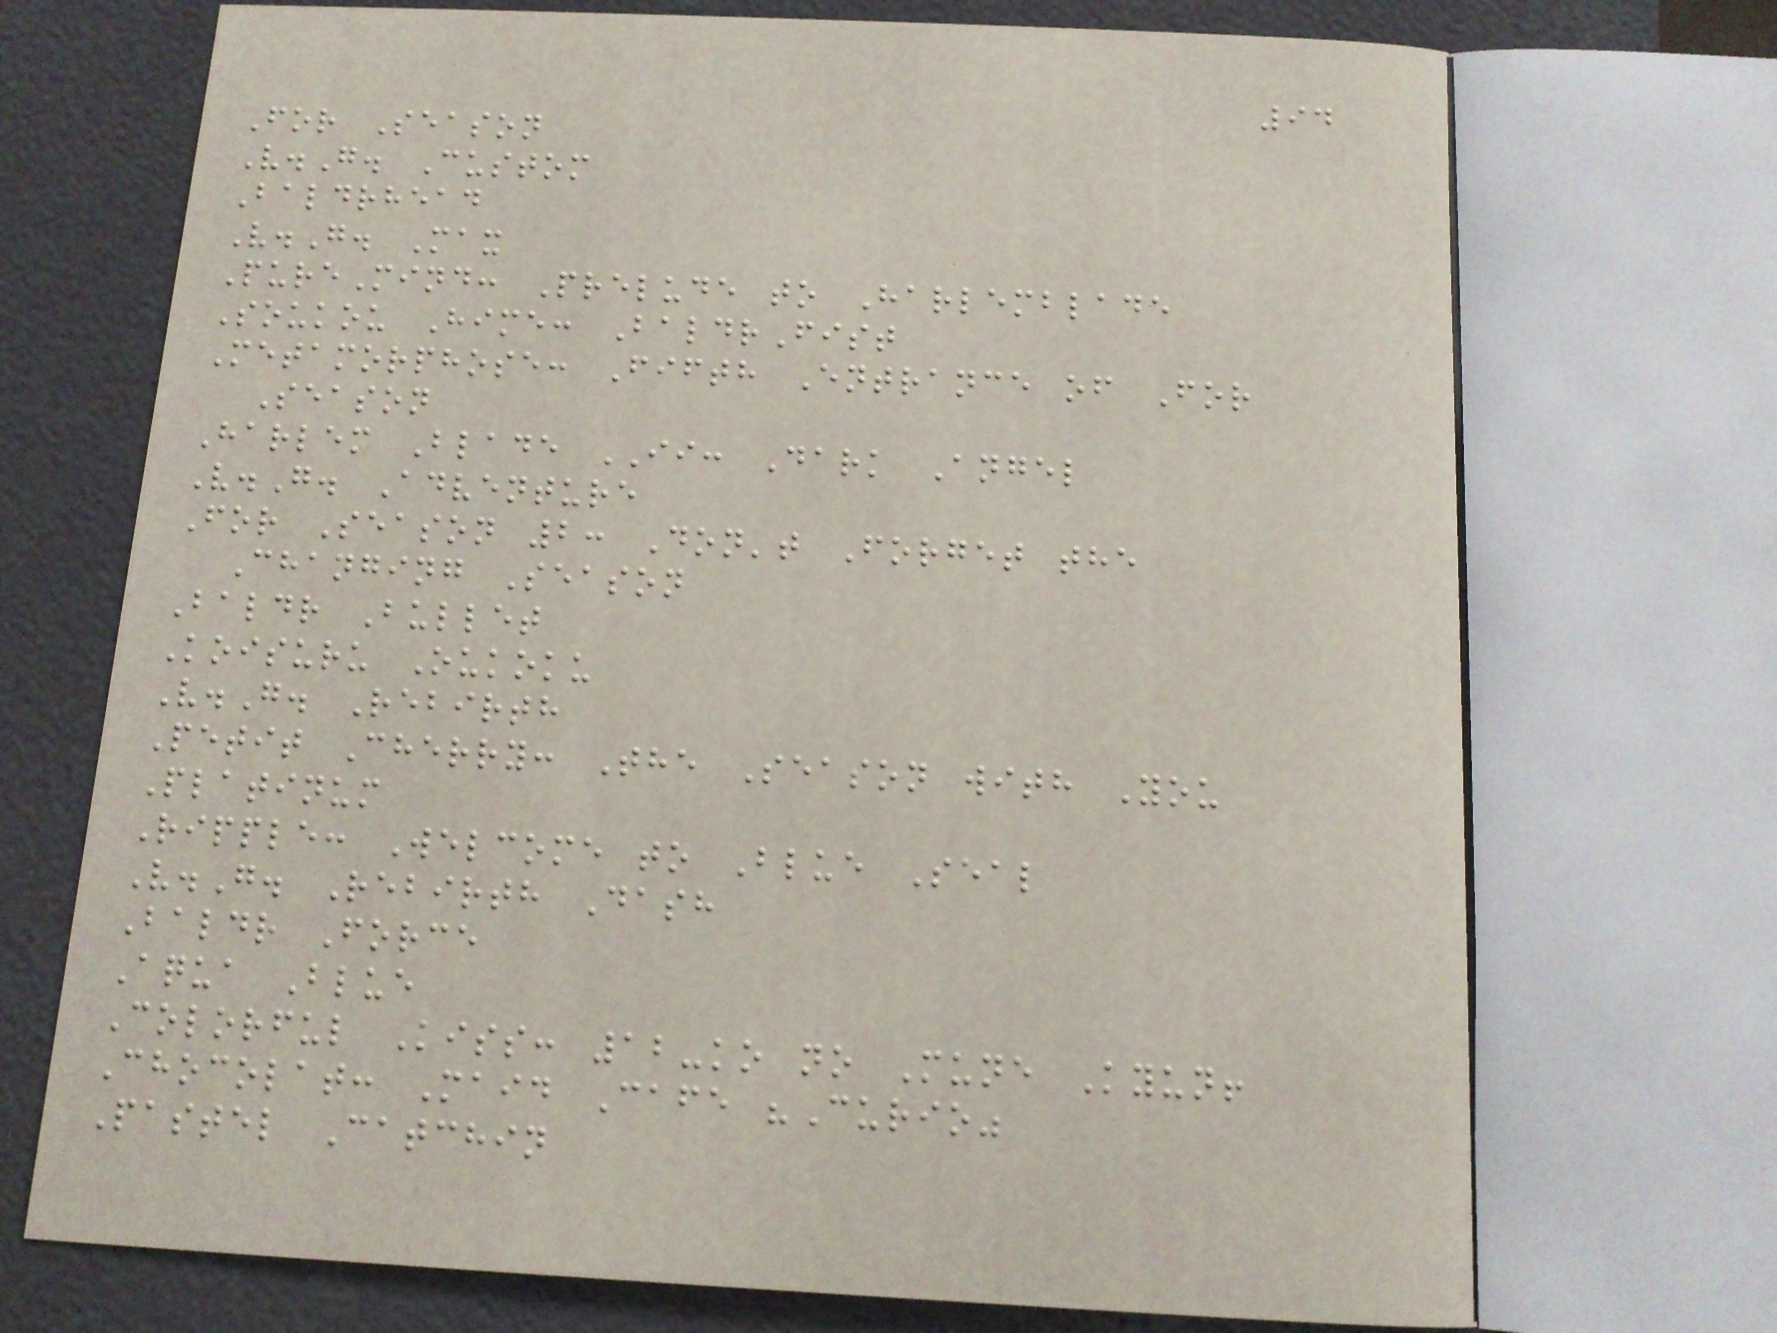94
For Season
V.G. Custom
Baldrhead
V.G. Max
PureMind: Prelude to Harlemblade
Soukou Hime: BaldrFist
Metamorphose: Fifth Entrance of For
Season
Harlem Blade II: Dark Angel
V.G. Adventure
For Season 2: Don't Forget the
Changing Season
Baldr Bullet
Koisuru Oukoku
V.G. Rebirth
Petit Cherry: The Season with You
Platinum
Ripple: Welcome to Blue Seal
V.G. Rebirth Dash
Baldr Force
Aqua Blue
Colorful Kiss: 12-ko no Mune Kyun!
Chocolat: Maid Cafe "Curio"
Pastel Catchin
